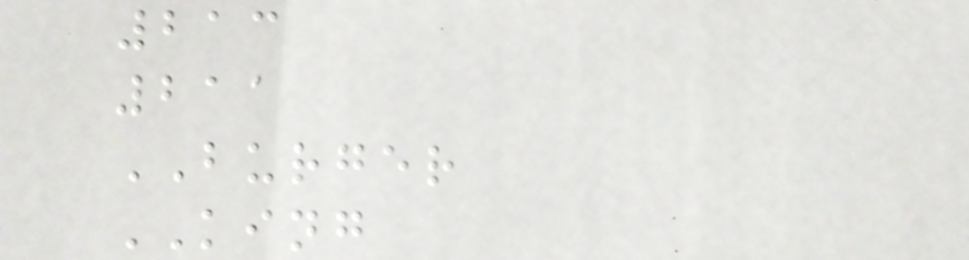213
211
BURGER
KING
